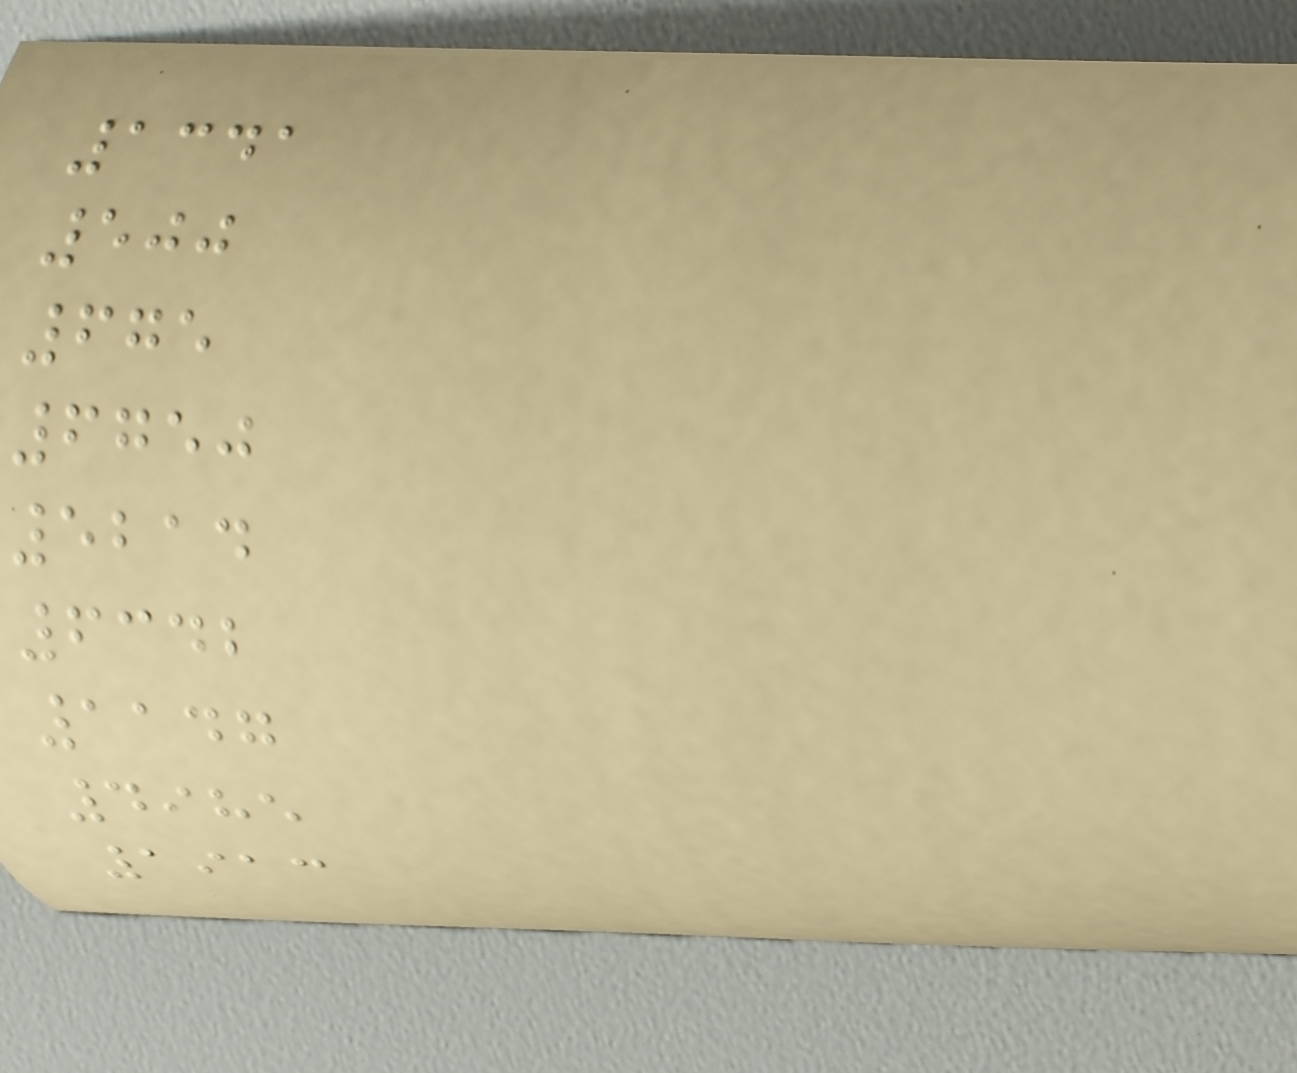1341
500
675
6750
5214
6342
1147
4985
1913
